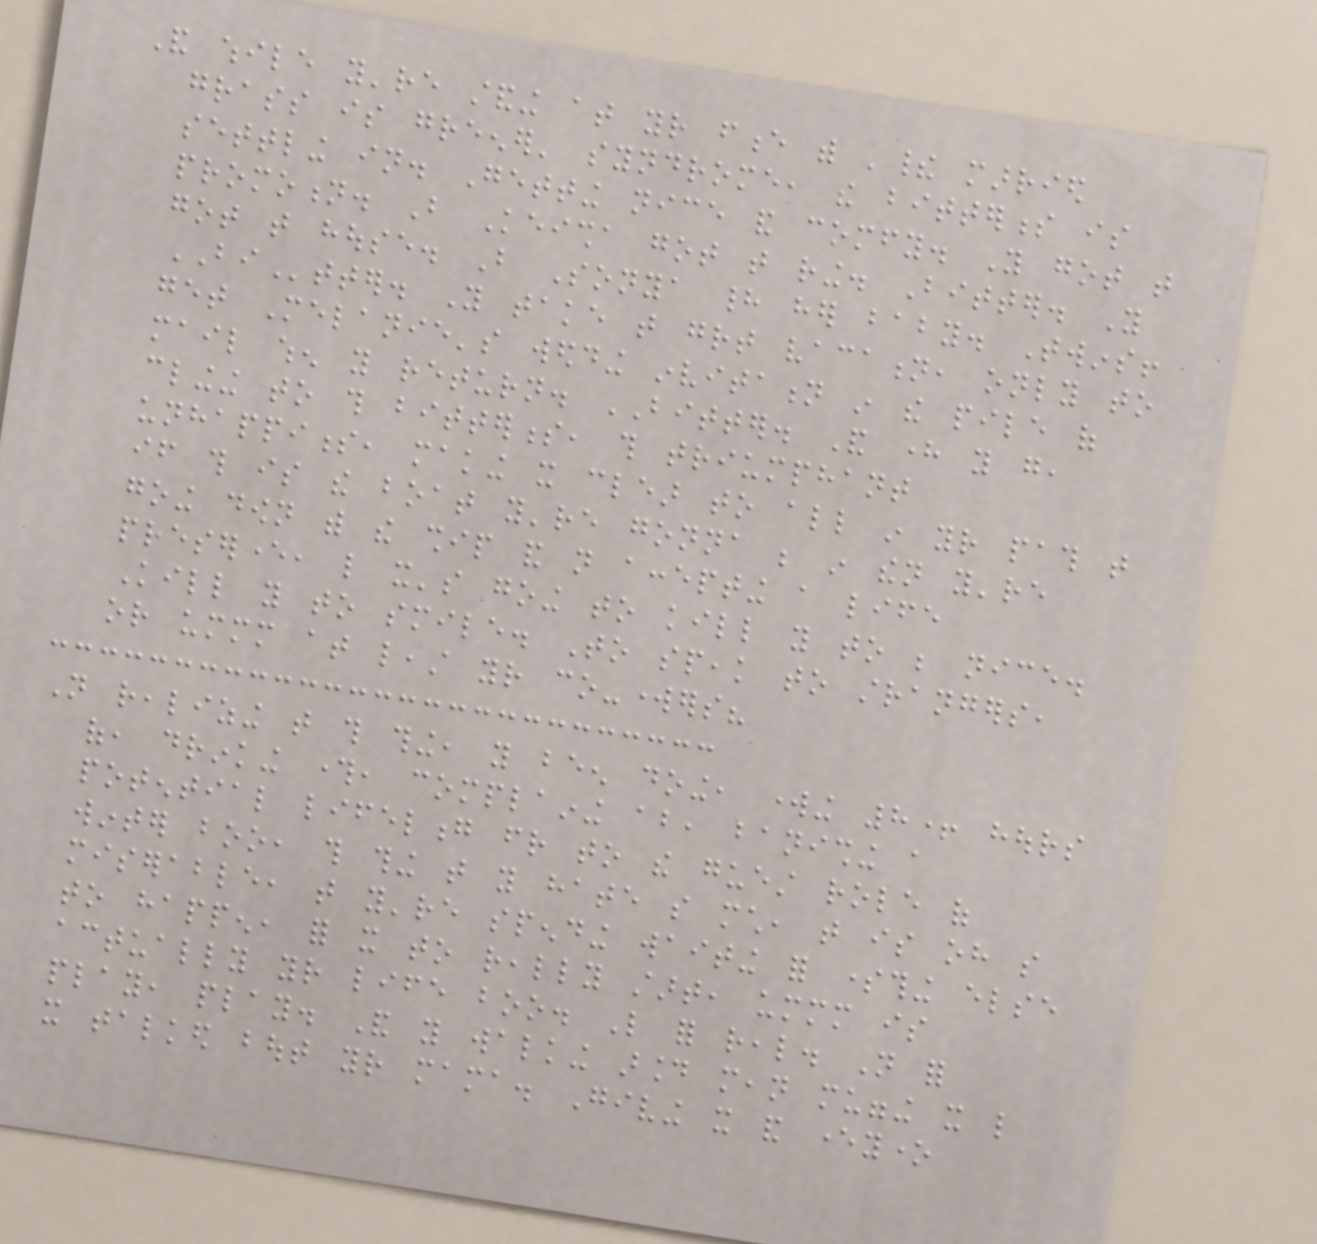And while you're standing at your fence with 'their married
grass is greener' syndrome, the bitterness is
settling in. Getting nice and comfy. You got that
promotion. But Keisha got that ring. Bitter. You
got that house. But Sonya had her baby. Twins!
BItter. You take that great vacation, only to
get Melanie's wedding invitation in the pile of
mail when you return. BITTER. And here you go,
clinging to this bitterness, this triumphant
unhappiness, making it clear to all in your path that
if this is the boat you're gonna be in then you're
going down with the ship and not accepting a life
preserever, like it's going to kill you to be nice.
Kill you to smile. To speak to strangers,
or ummm at least your co-workers?
Not realizing that this thing, you been doing, working 8+ hours
of, drinking through, complaining about, banishing a
potential lifelong friend to the guest role of
winter boo, this thing that you hate so much, that is oh so
miserable, that you're spending waiting for something else
to happen, for it to really start, ummm is
actually your life boo. Like for real. Not for
play, play. And you walking around mean mugging it like
it talked bout your mama. Giving it and everyone
